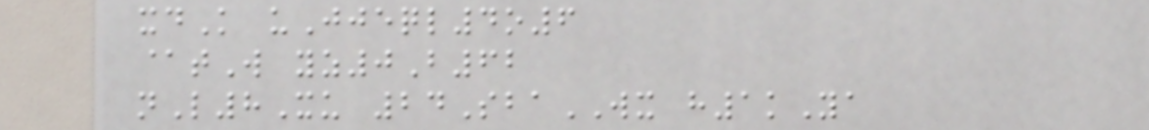xdK uJjeql4o6
@tW yz0B62
nL8Xu 24SbaWX h1kYa
